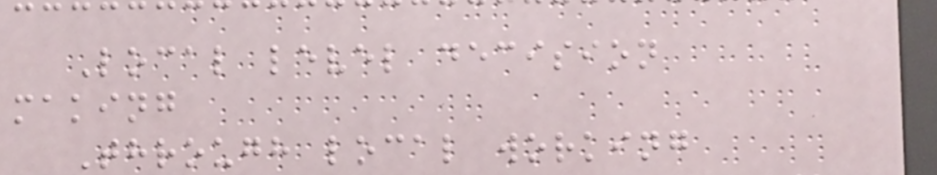Local level decision
making
Through local working
